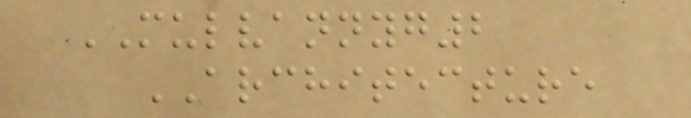MULVANNYG2
ARCHITECTURE
